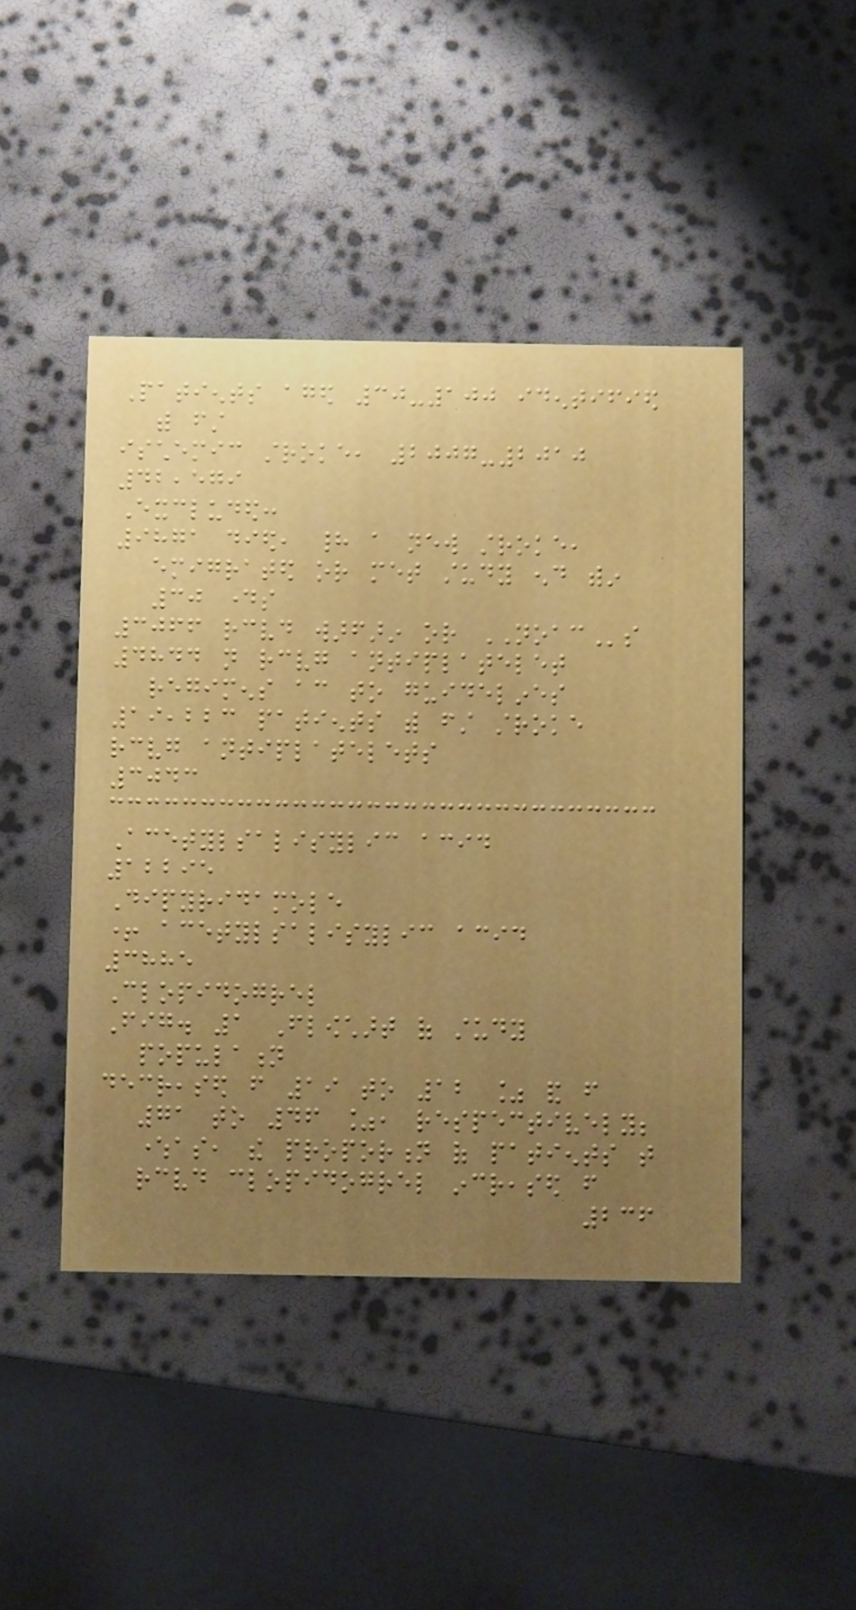Patients aged 30-100 identified
with first
ischemic stroke, 2007-2010
42,579
Excluded:
9871 died, had a new stroke,
emigrated or met study end within
30 days
3066 received warfarin or NOACs
4844 not receiving antiplatelet
regimens according to guidelines
19,223 patients with first stroke
receiving antiplatelets
3043
Acetylsalisylic acid
12295
Dipyridamole
+ acetylsalisylic acid
3885
Clopidogrel
Fig. 1 Flowchart of study
population
decreased from 19 to 12 % and from
71 to 46 %, respectively;
whereas, the proportion of patients that
received clopidogrel increased from
236
